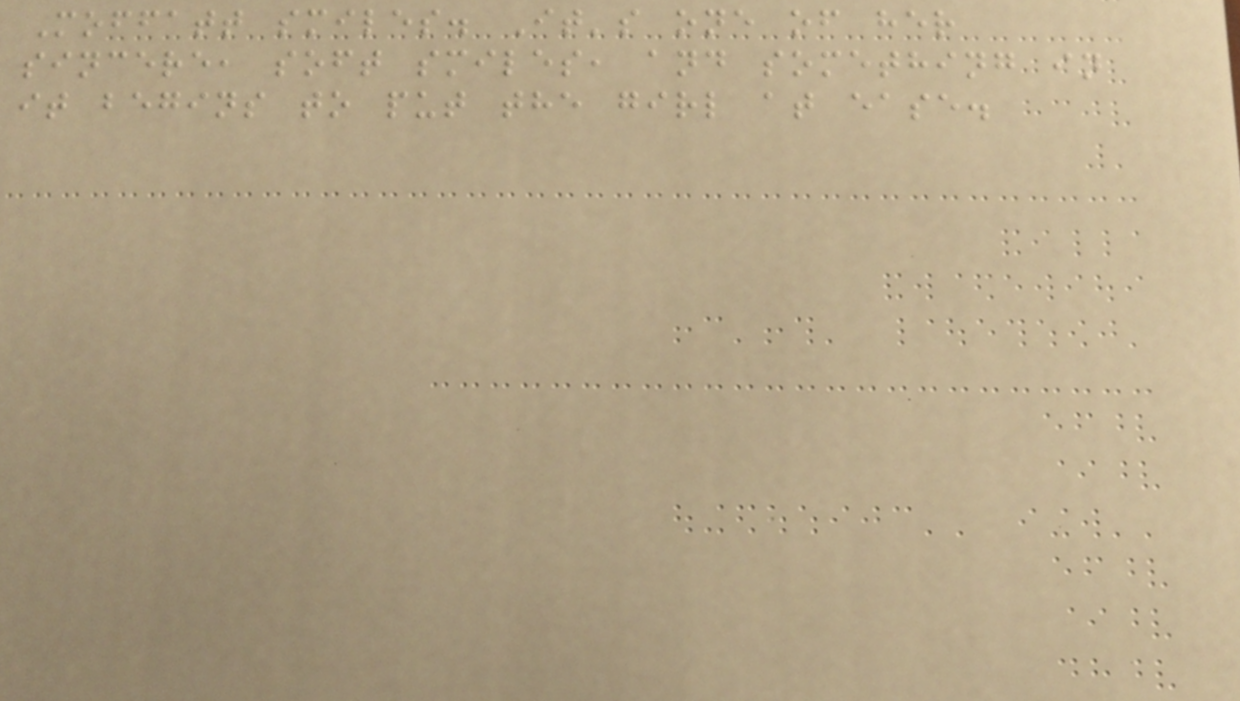Moffatt smiles. It's one of her
sincere, soft smiles, and something in
it begins to put the girl at ease.
